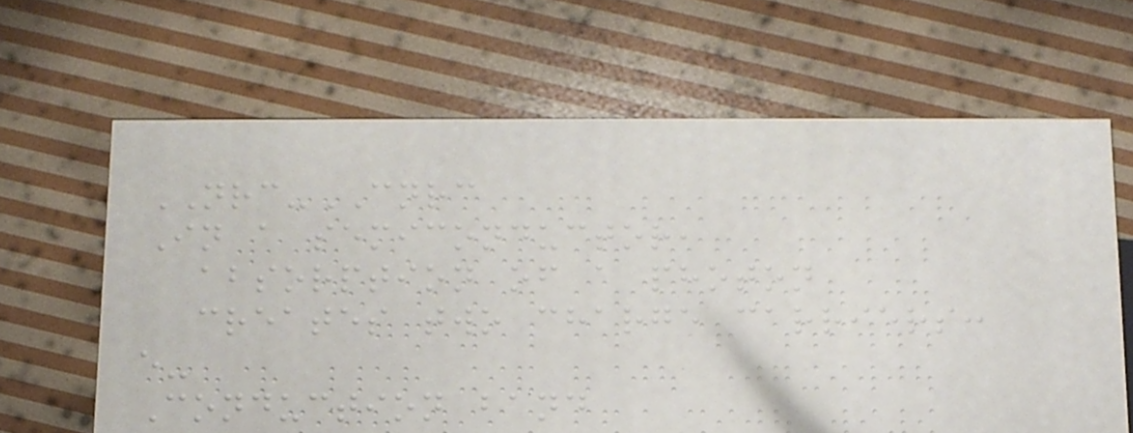NRC-CNRC
In a semiconductor,
absorption of a photon
creates two charge carriers:
e-
Conduction band
